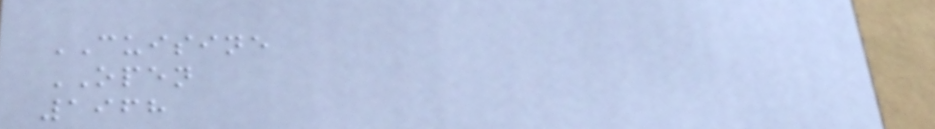CUISINE
OPEN
1968
